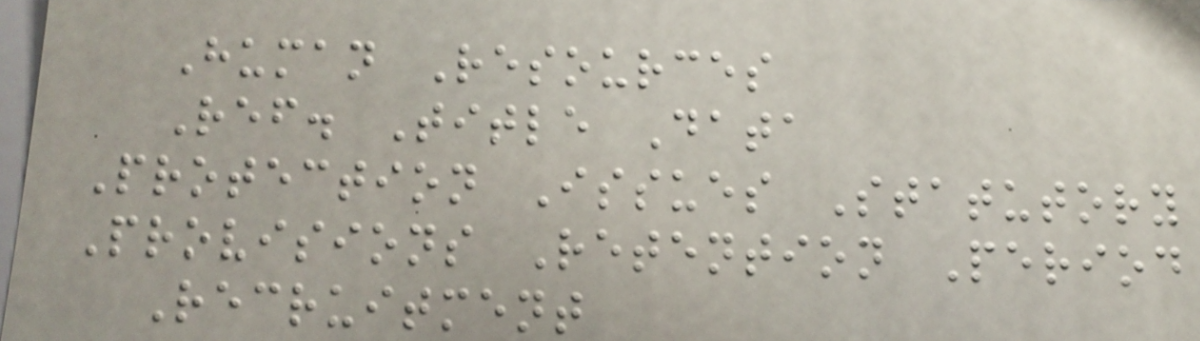Human Resources
Ref. Title Data
Protection Issues Statutory
Provisions Retention Period
Recruitment
